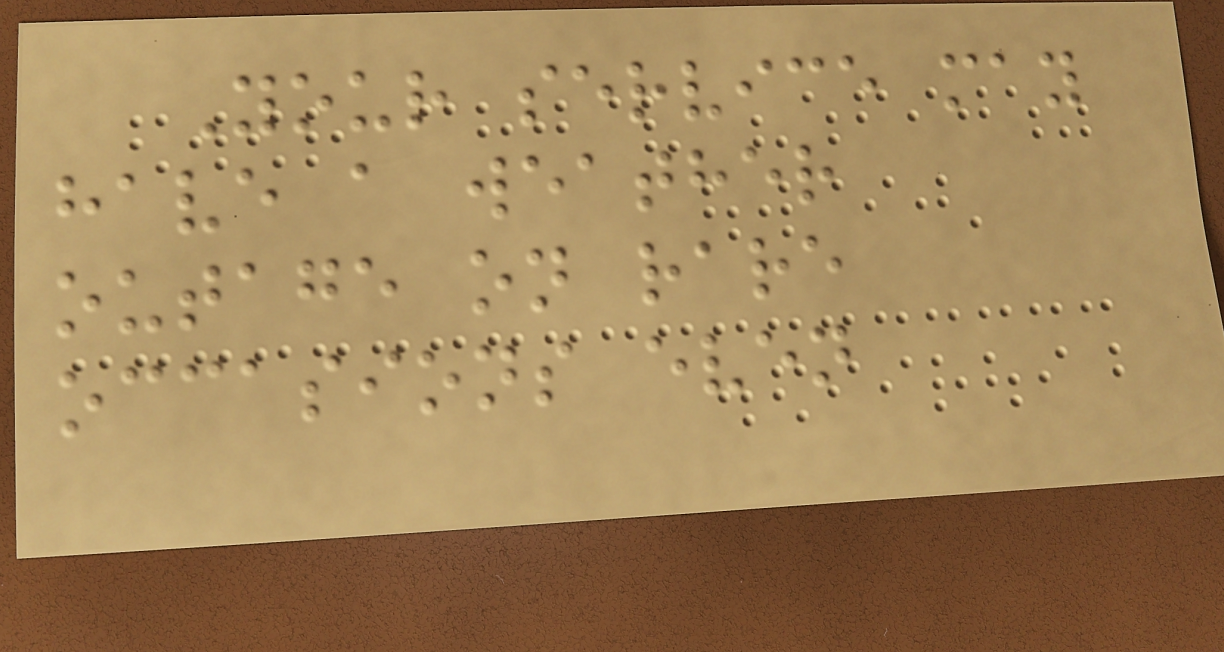Your service may
have a weather
outage on rare
occasions even
